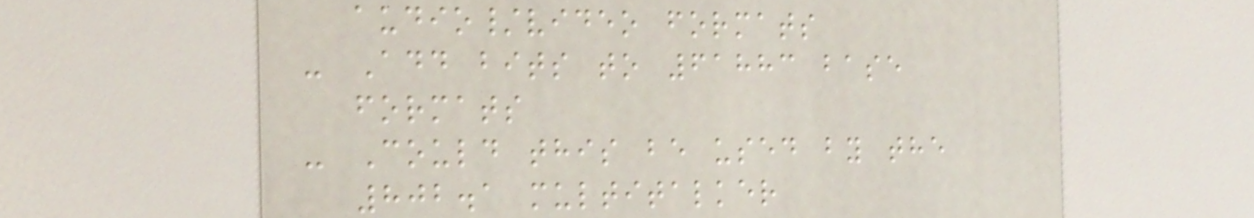audio/video formats
- Add bits to 61883 base
formats
- Could this be used by the
802.1 multitalker
